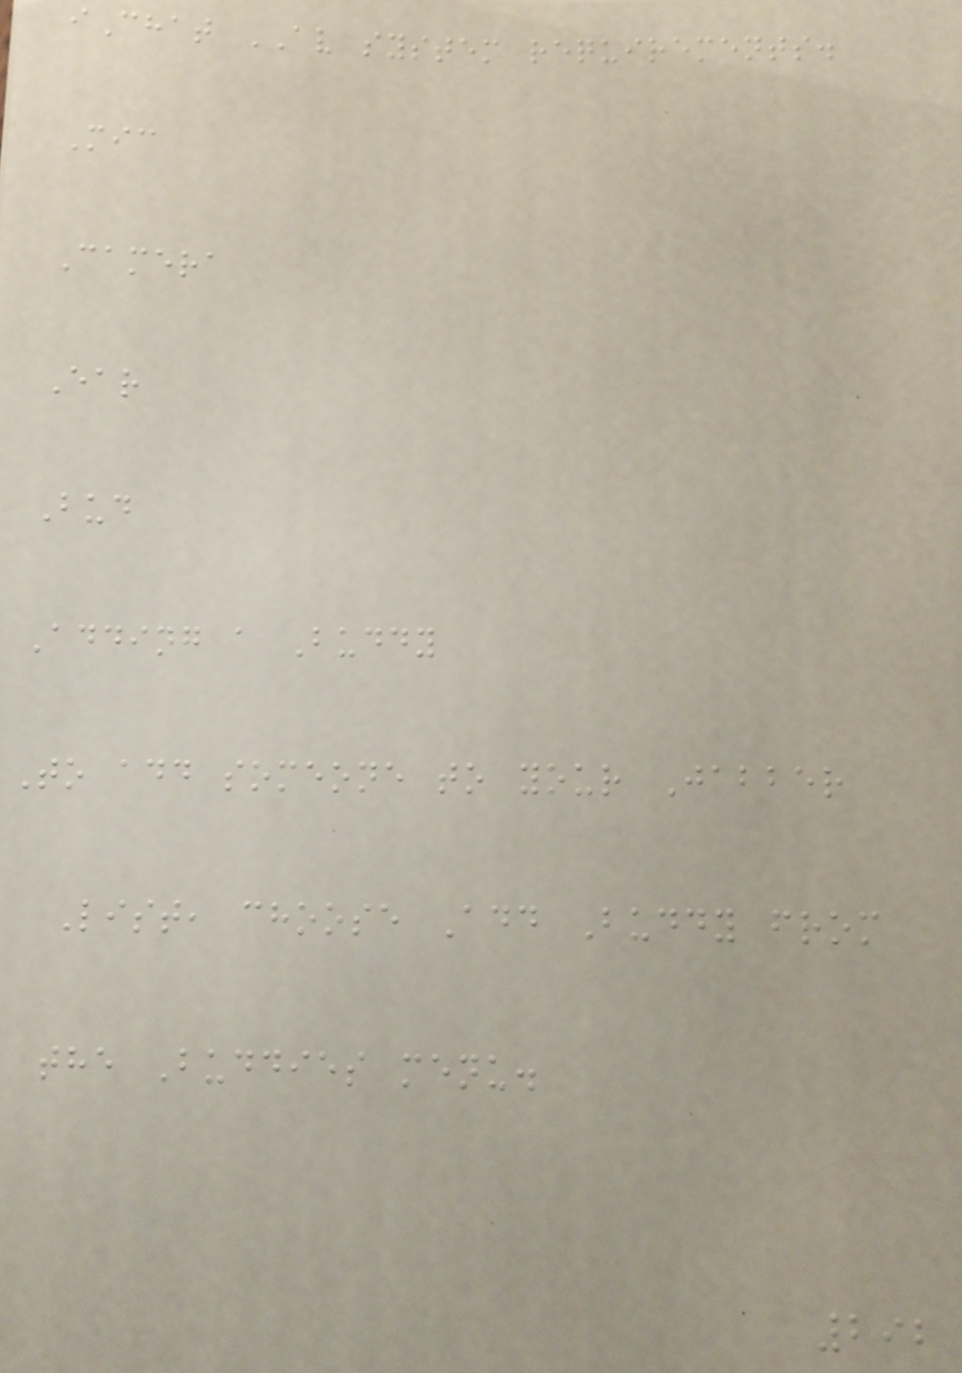iChat AV system requirements.
Mic
Camera
Ear
Bud
Adding a Buddy
To add someone to your Jabber
List, choose Add Buddy from
the Buddies menu.
292
